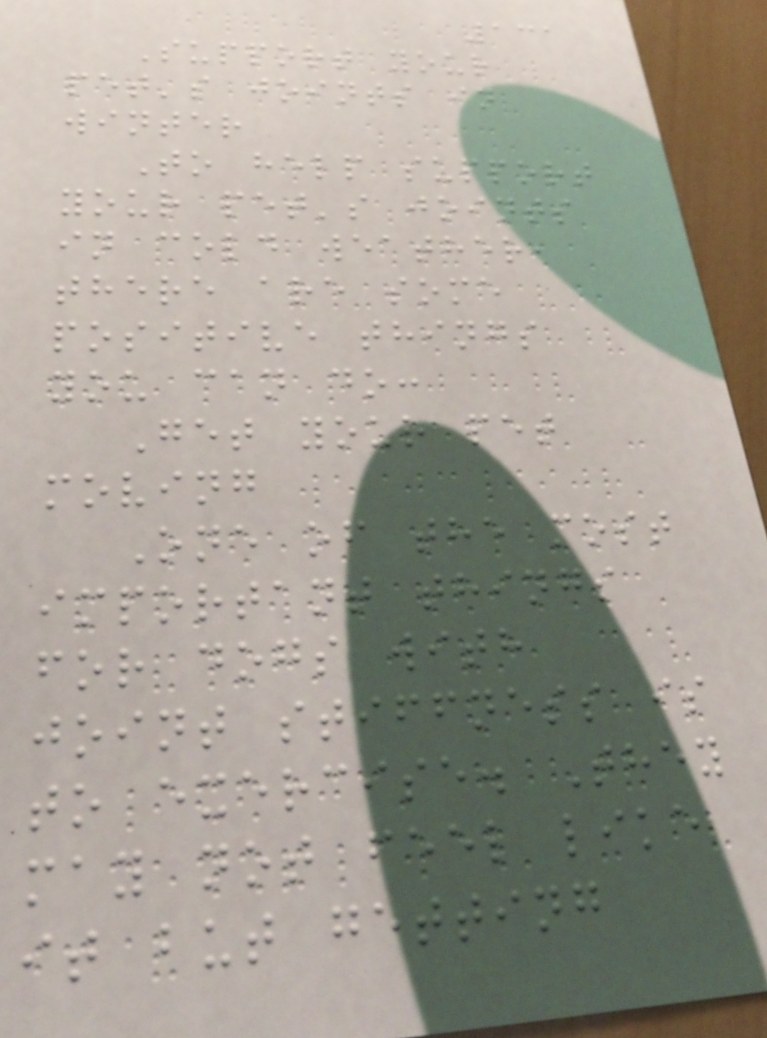131
Support your
pet's joints in
winter
To help support
your pet's joints
in cold weather,
there are some
positive things
you can do:
Get your pet
moving
One of the most
important things
for dogs with
joint stiffness is
to exercise. They
may not feel like
it but getting
